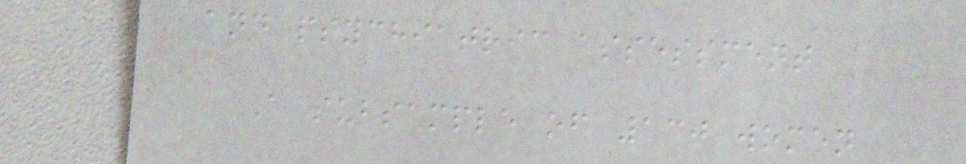and psychiatric assessment
A subsample of 130 women
